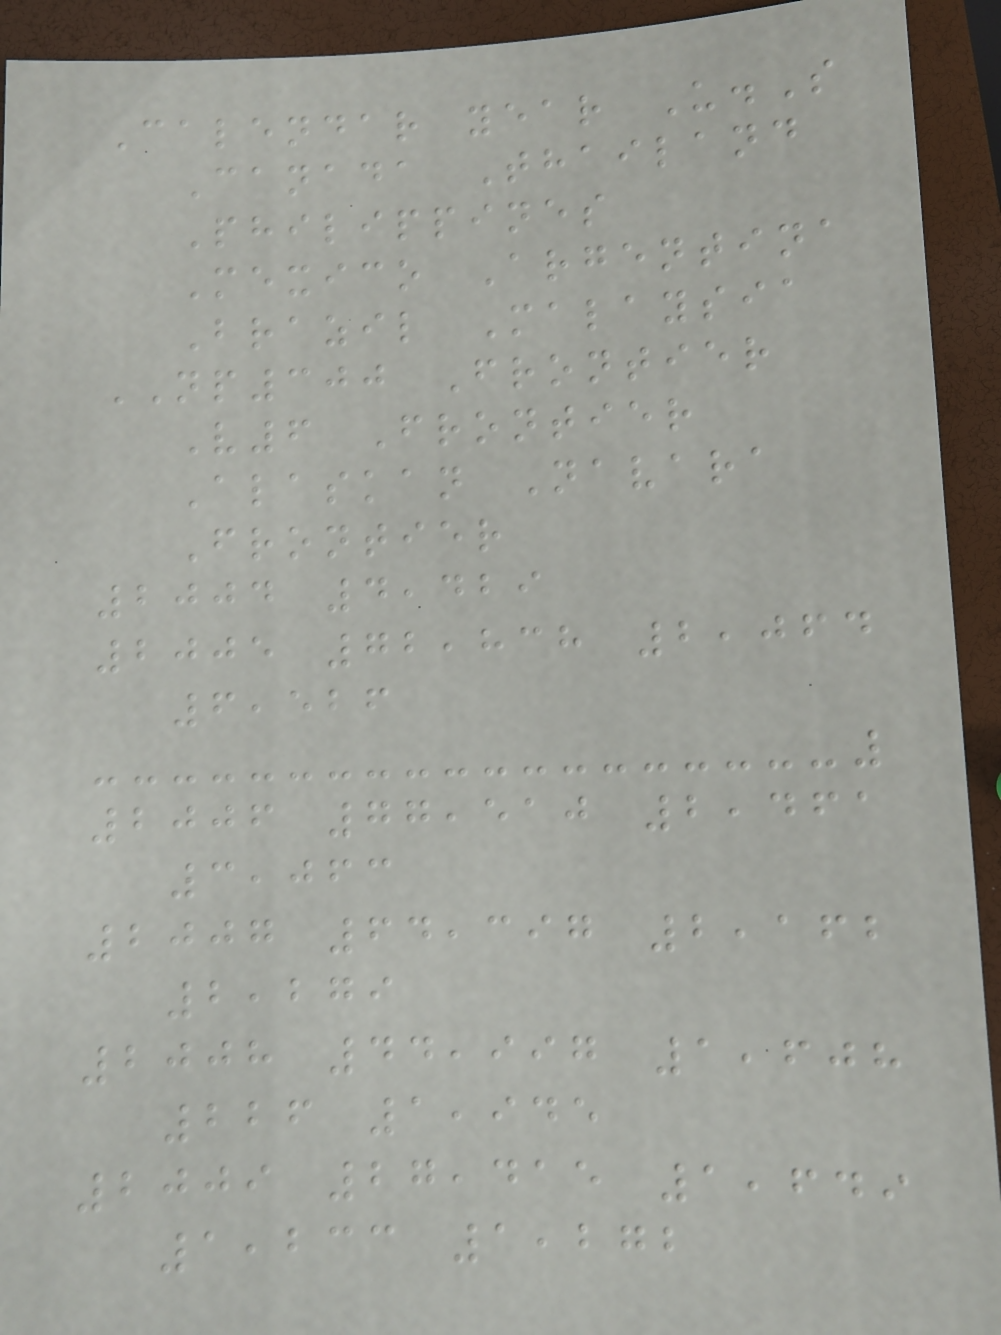Calendar year U.S
Canada Thailand
Philippines
Mexico Argentina
Brazil Malaysia
NP300 Frontier
V6 Frontier
Alaskan Navara
Frontier
2004 4,429
2005 72,838 2,064
6,526
2006 77,510 2,461
3,063
2007 64,397 2,162
2,279
2008 44,997 1,608
226 1,945
2009 27,415 1,649
1,233 1,272
